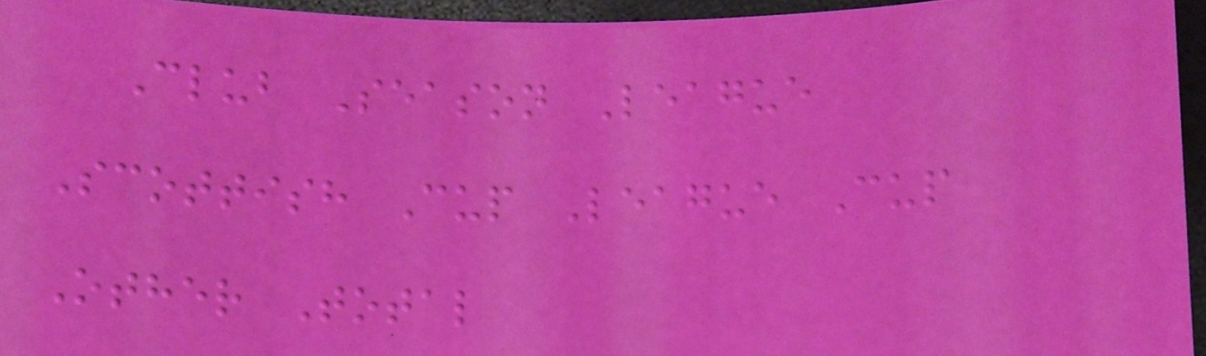Club Season League
Scottish Cup League Cup
Other Total
